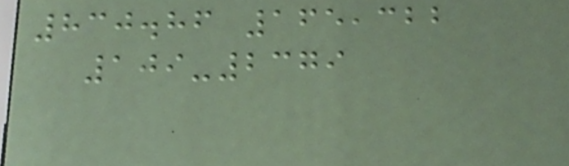830.86 165,322
109-2379
